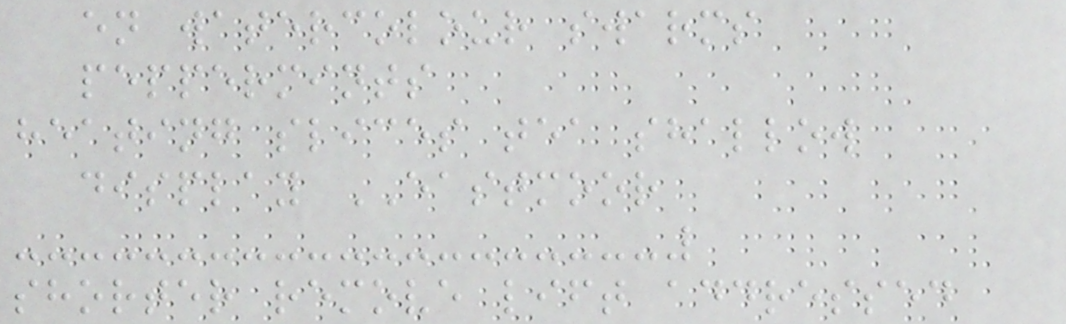en watercolour swarms
peppermints
heating slices tea shallow
display EASTMOOR
shorter remove lift addressed
